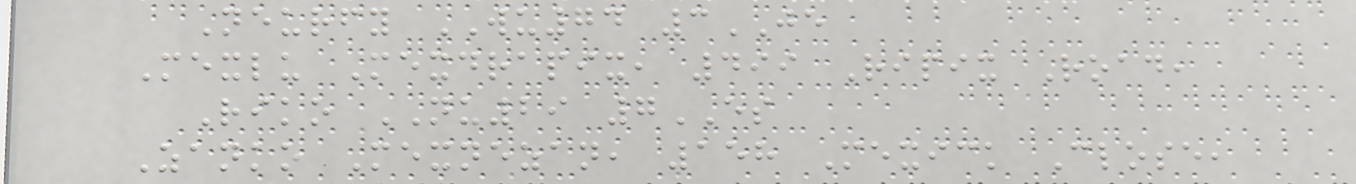Neurfy WU74 3JE
Mexlu Mexdrapix, 499 Ripix Road,
Riko NU29 7ES
Zanko Mexnezan, 158 Mexick Close,
